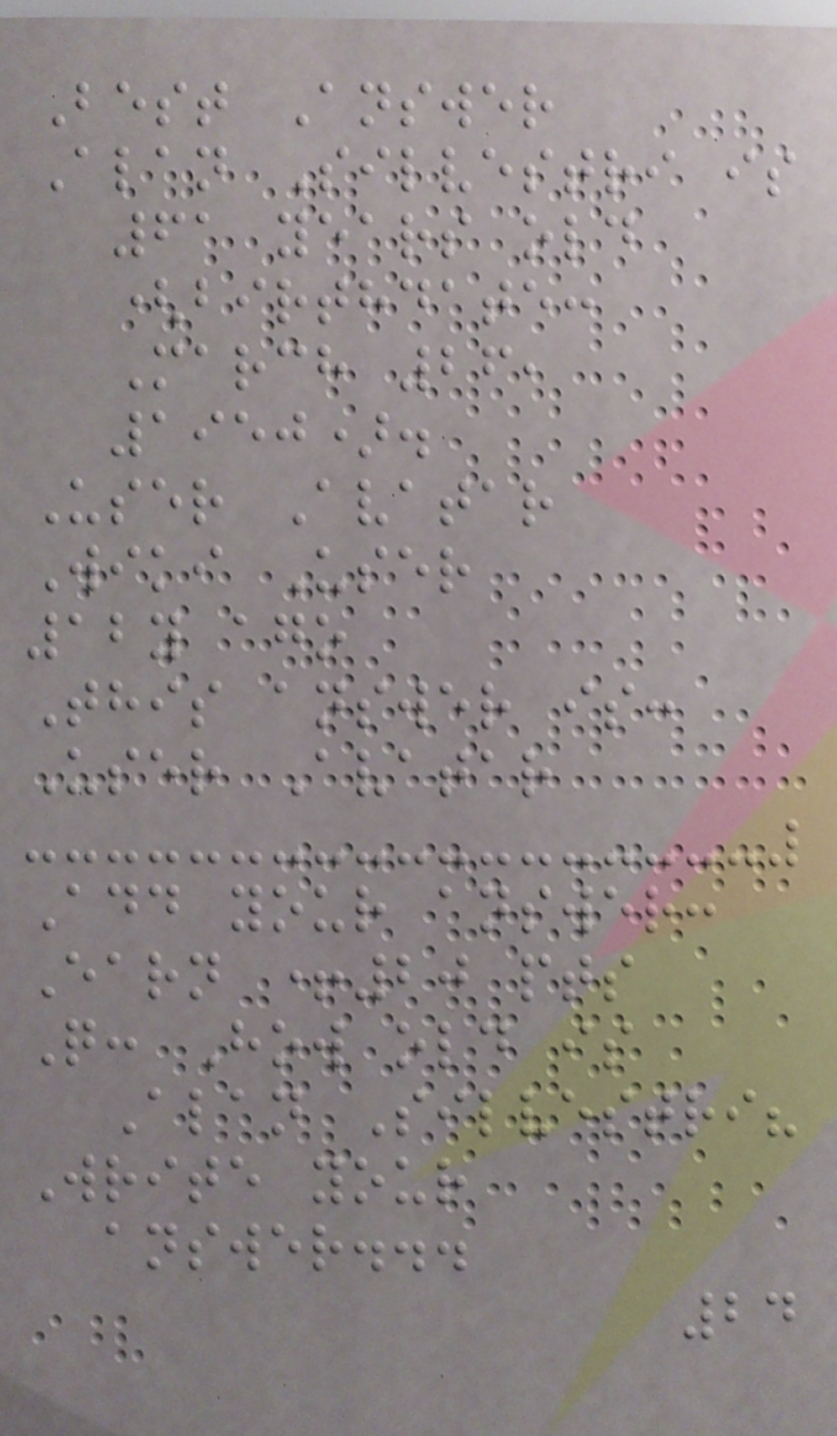Best Answer
Alan Silvestri is
61 years old
(birthdate:
March 26,
1950).
User Avatar
Wiki User
12y ago
This answer is:
User Avatar
Add your answer:
Earn +20 pts
Q: How old is
Alan Silvestri?
Write your
answer...
24
